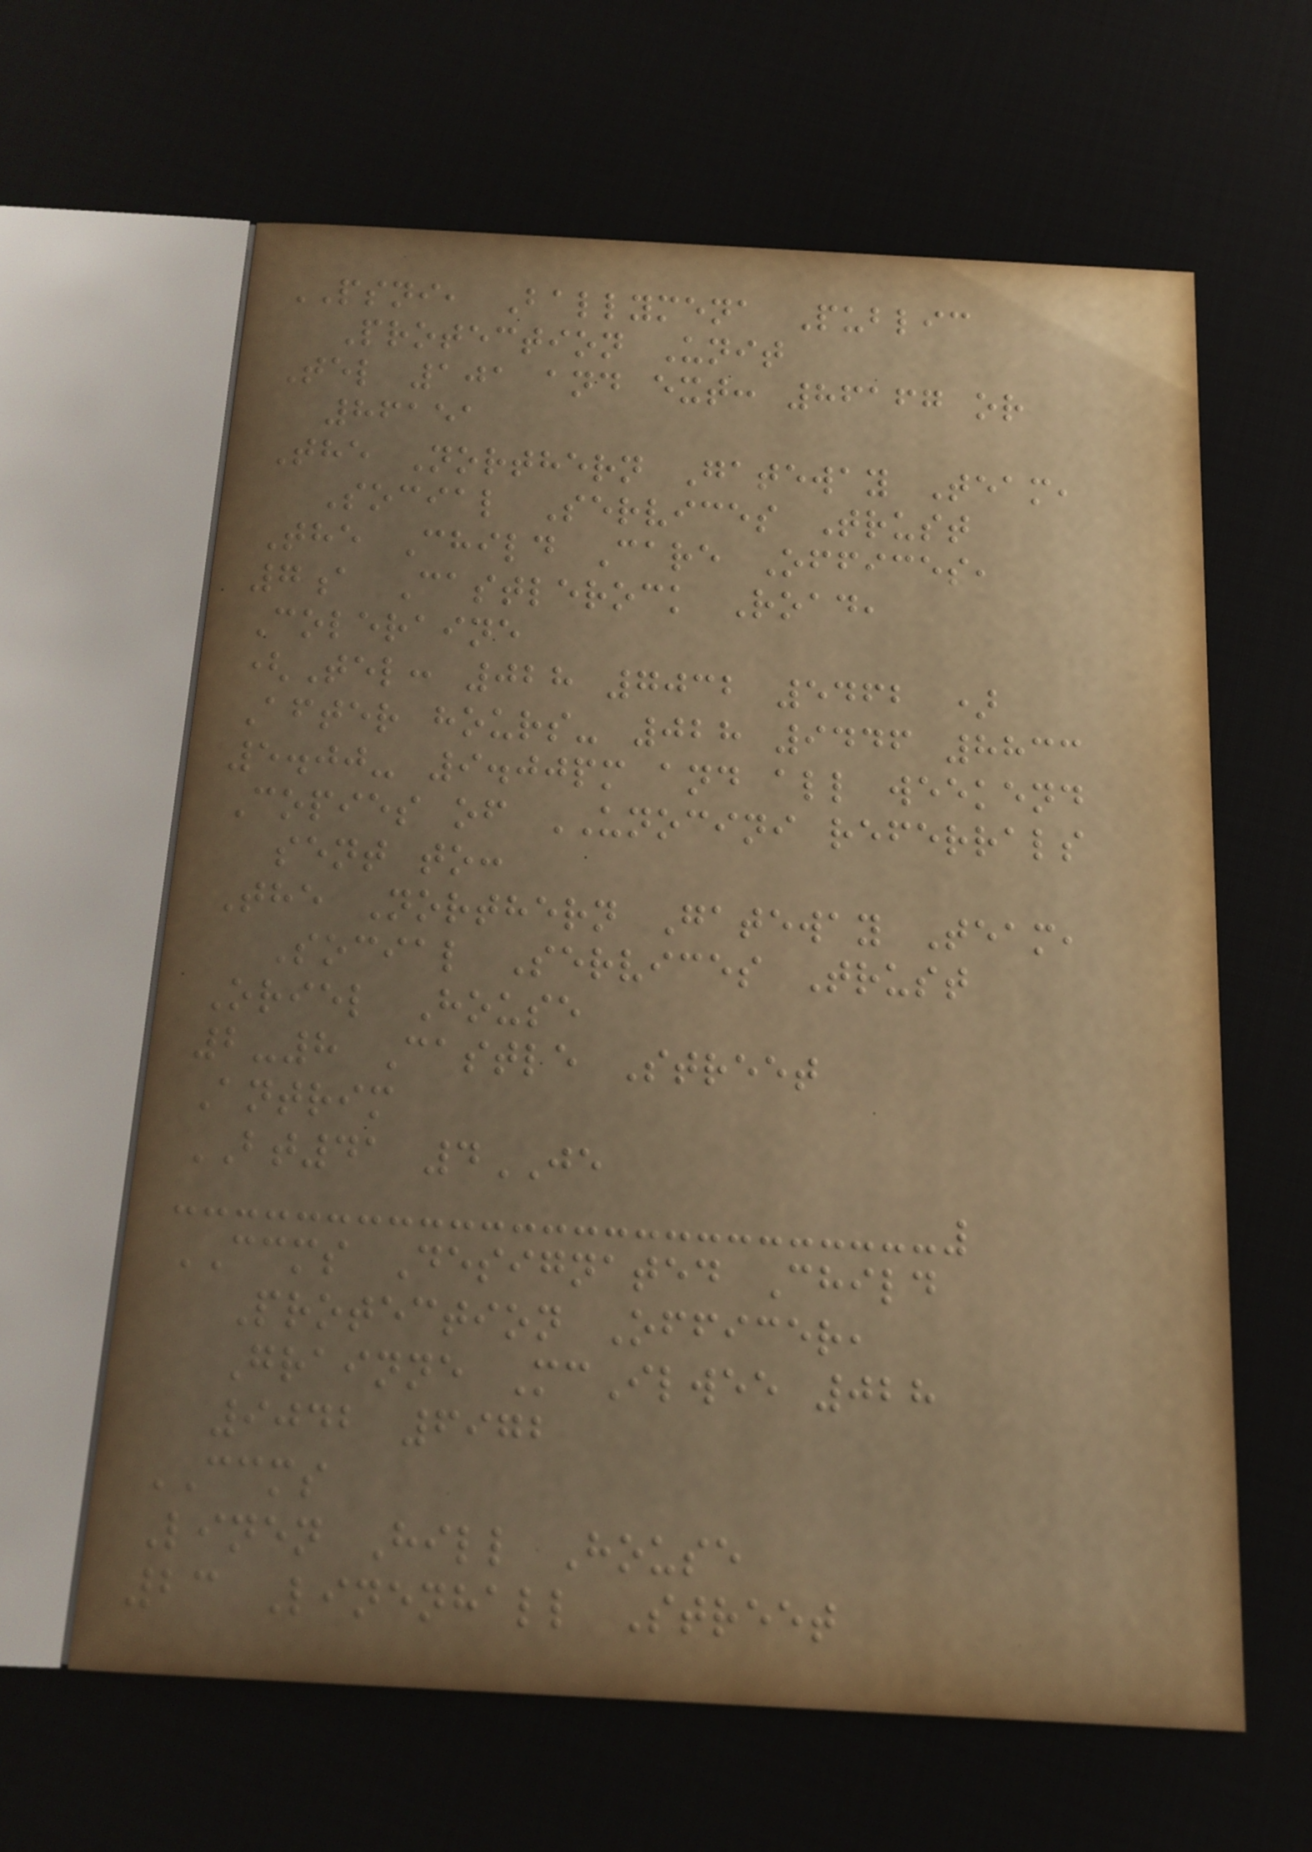PSNI, Ballymena Public
Protection Unit
Tel 101 and ext: 86167 or
86151
The Northern Gateway Team,
Social Services Trust
The Child Care Offices,
7a Castlerock Road,
Coleraine
(Tel: 028 7032 5462 )
After hours- 028 9446 8833
5.00- 9.00pm and all weekend
Copies of UNOCINI referrals
sent to:
The Northern Gateway Team,
Social Services Trust
Oriel House
2-8 Castle Street
Antrim
BT41 4JE
CCMS Designated Child
Protection Officer,
Grainne McIlwee 028
9042 6972
CCMS
Linen Hill House
23 Linenhall Street
